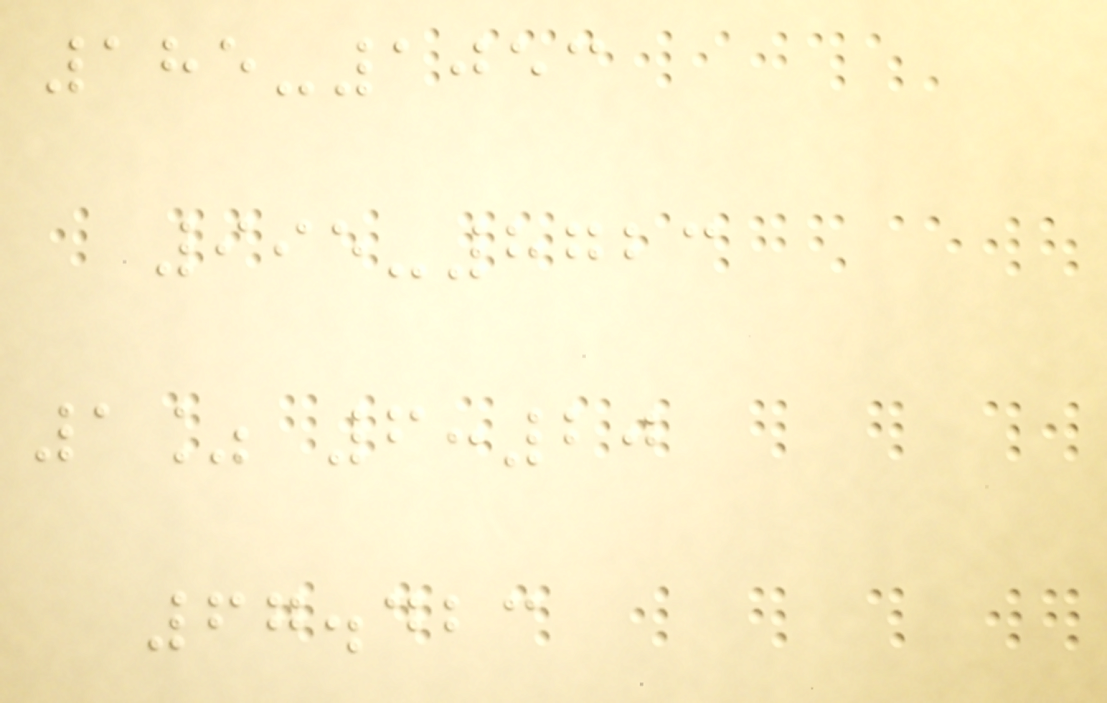185-1053
995-8723
1% 6:20
67.423
